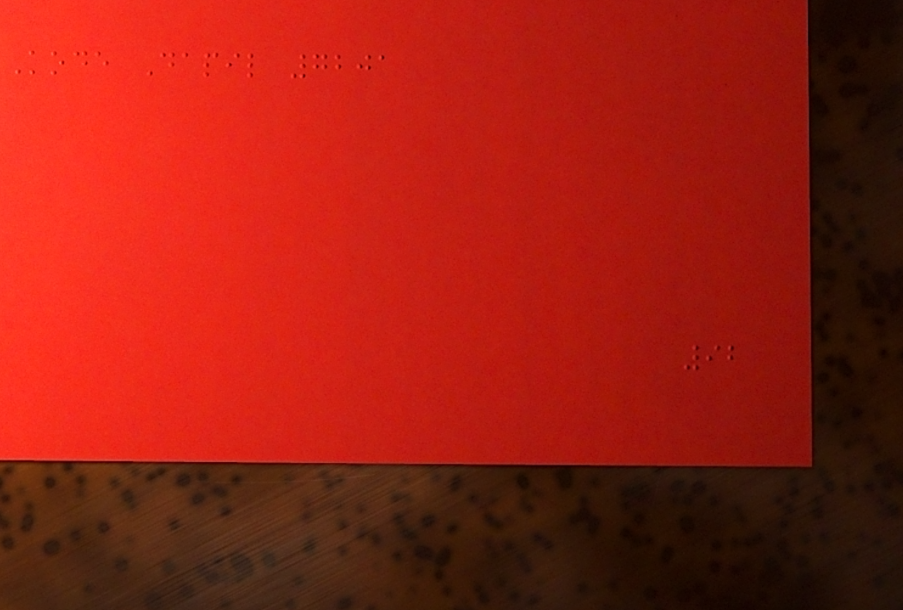Kode Dapil 7201
92
